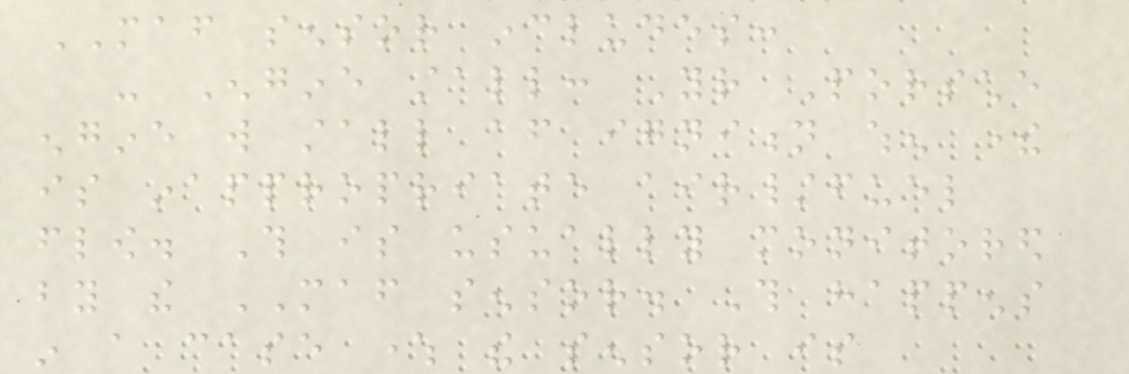MAF sensor includes:
- Engine stall: Your Porsche
engine will stall after ignition when there
is inappropriate air/fuel
flow. This is usually monitored
by the MAF sensor. This happens
in a case where the sensor is
